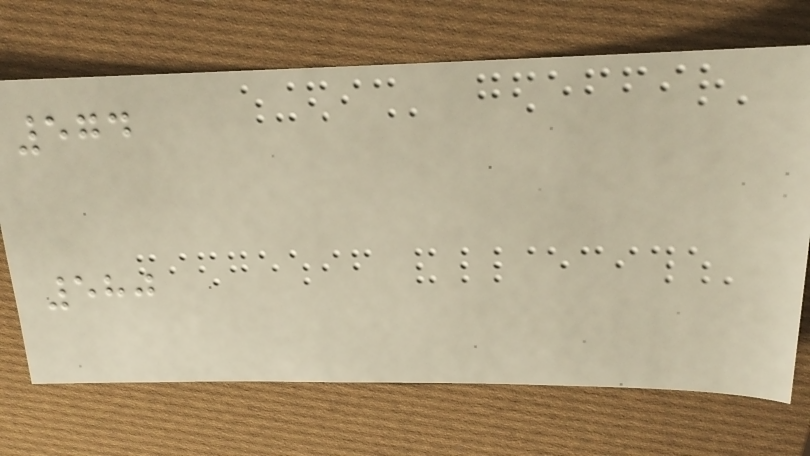574
580
